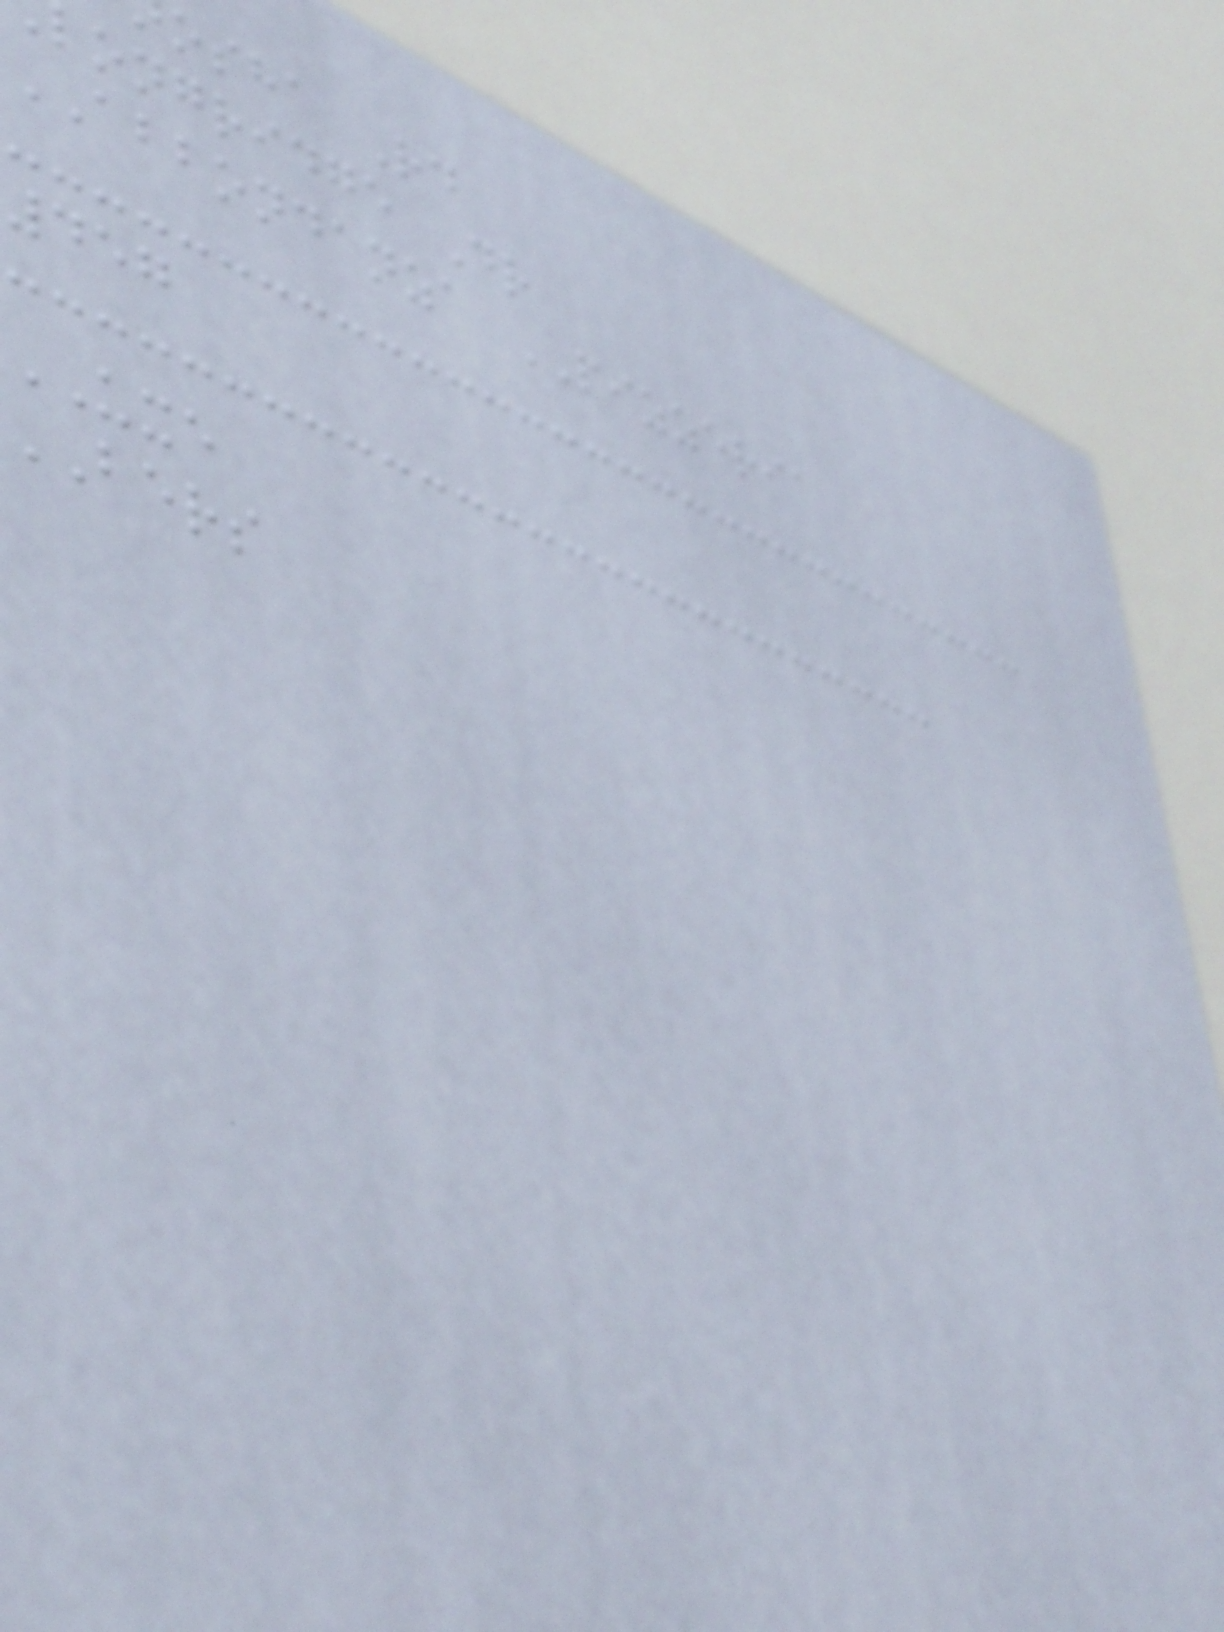osha Rd
longridge Dr
ABBONDANZA PIZZERIA
457
UXE
BERS
